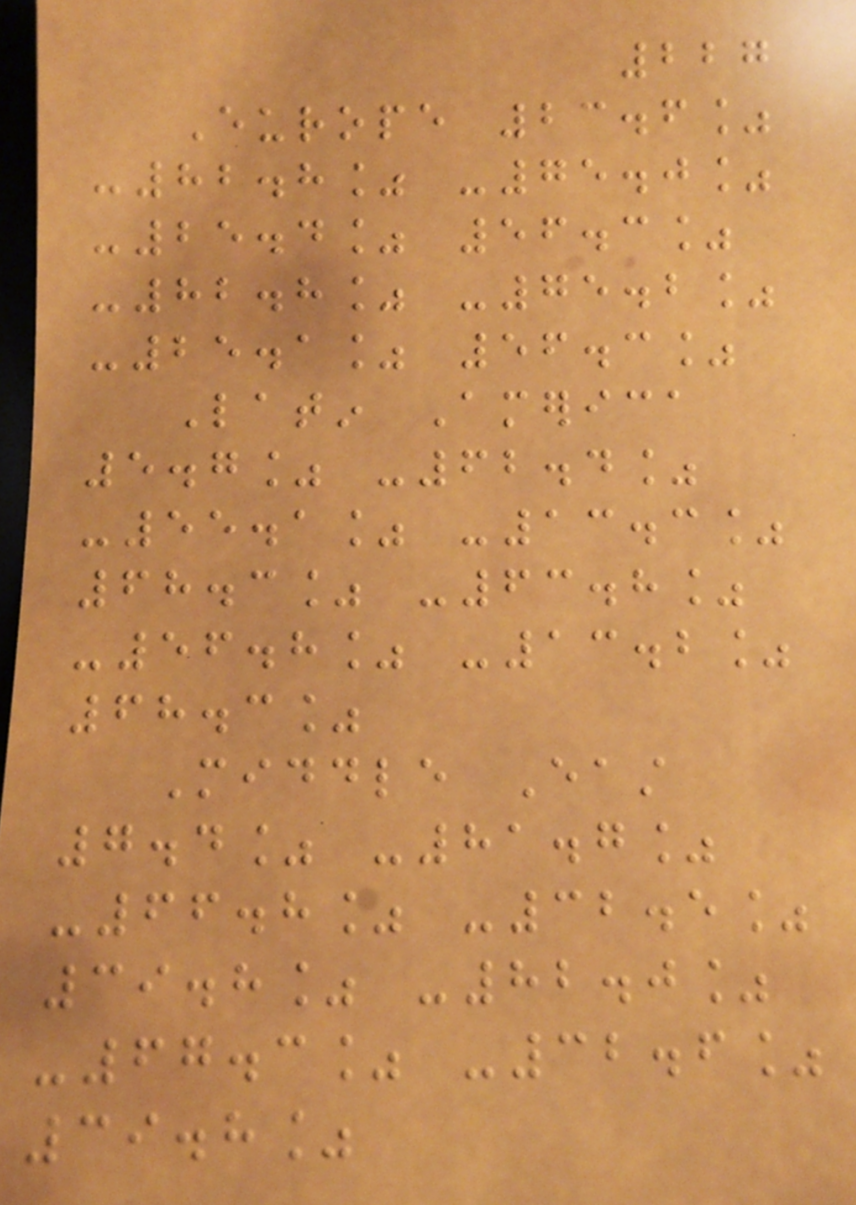227
Europe 23.6%
-82.8% -75.0%
-25.4% 56.3%
-82.8% -75.2%
-25.1% 56.3%
Latin America
5.7% -62.4%
-55.1% -13.3%
68.3% -63.8%
-56.8% -13.2%
68.3%
Middle East
7.4% -81.7%
-66.8% -32.5%
39.8% -82.0%
-67.3% -32.6%
39.8%
